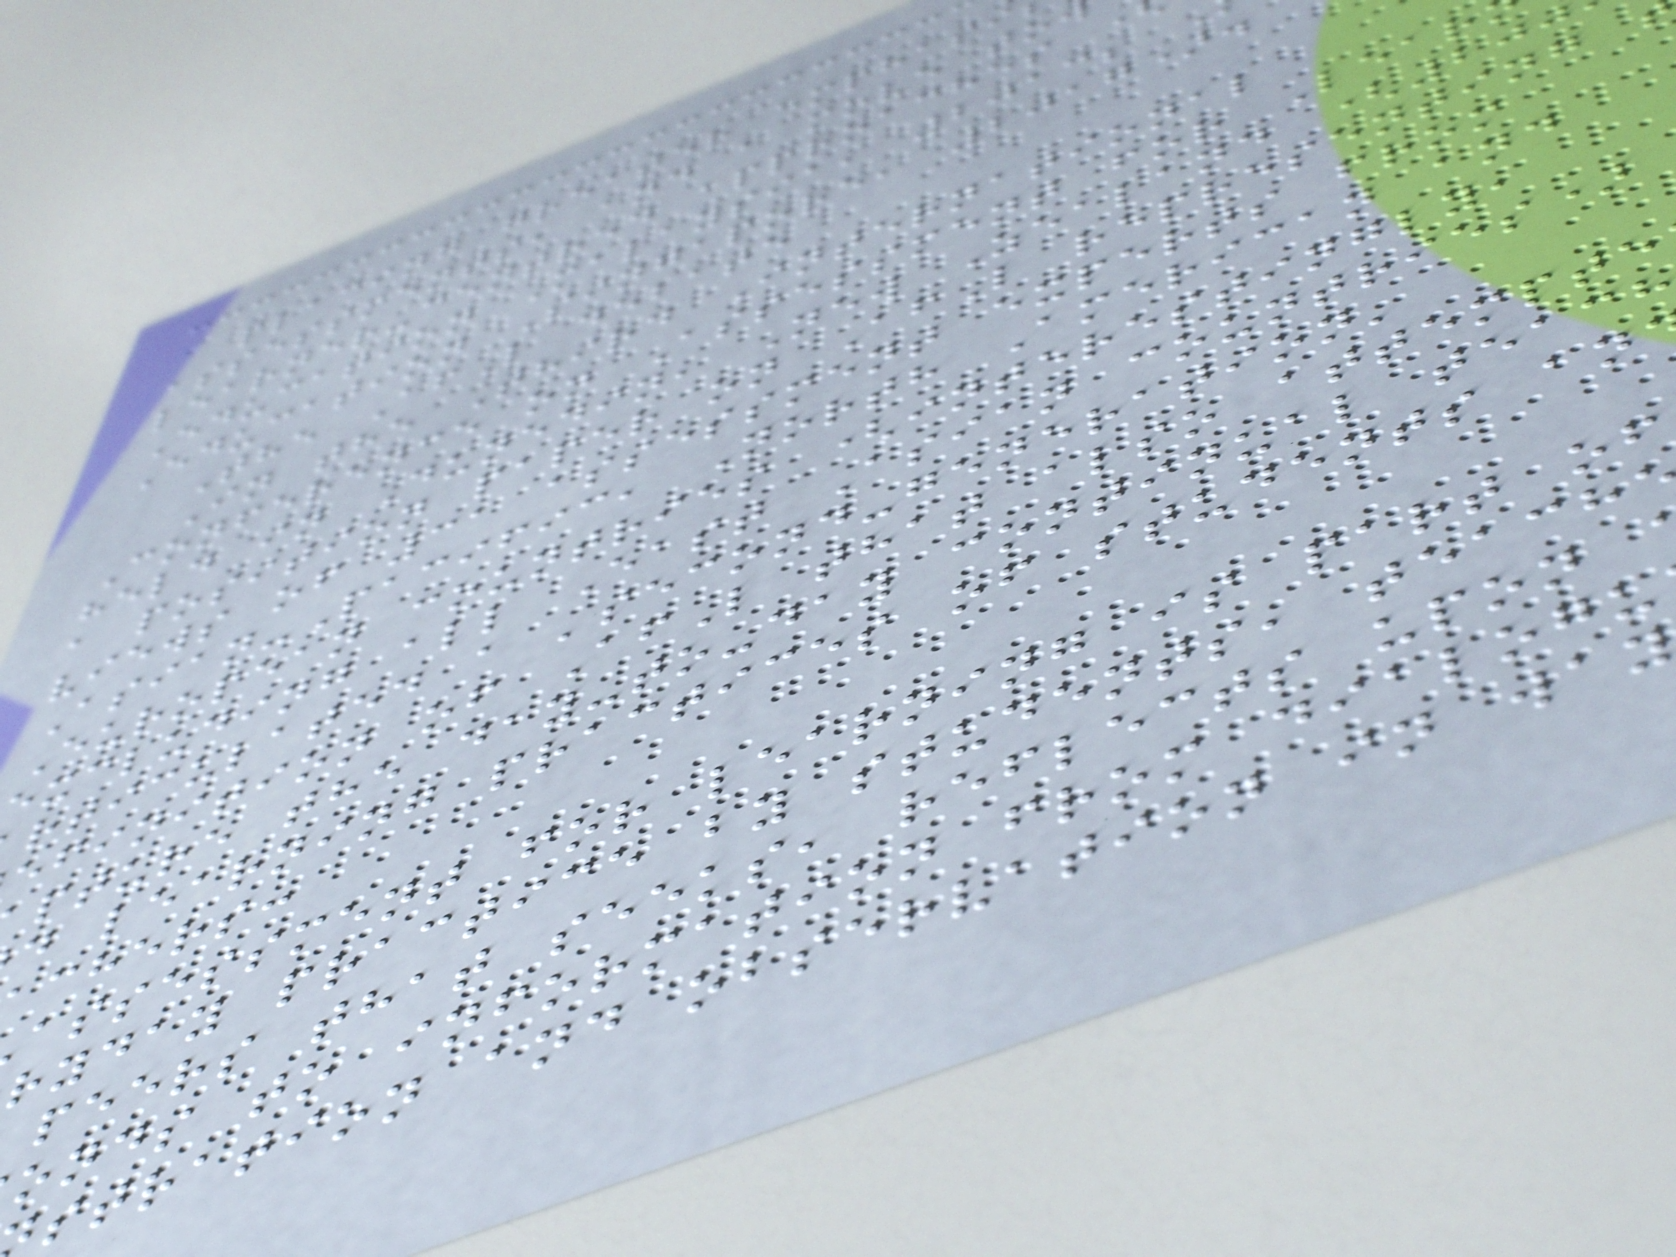placing greater emphasi
assessments, and a move to
learner-centred approaches
Education Malaysia, 2013;
Education Singapore, 2017).
The AfL debate
In the Third International
Conference on Assessment for Lear
held in Dunedin, New Zealand (200
a position paper on AfL representing
views of 31 assessment experts from
Asian-Pacific, North American and
European countries (interestingly,
excluding all East Asian countries)
rticulated a 'second-generation'
efinition of AfL that also attempte
pture the day-to-day continual teach
d learning practices of students an
chers:
assessment for learning is part of
ryday practice by students, teach
peers that seeks, reflects upon
onds to information from dialogu
stration and observation in way
